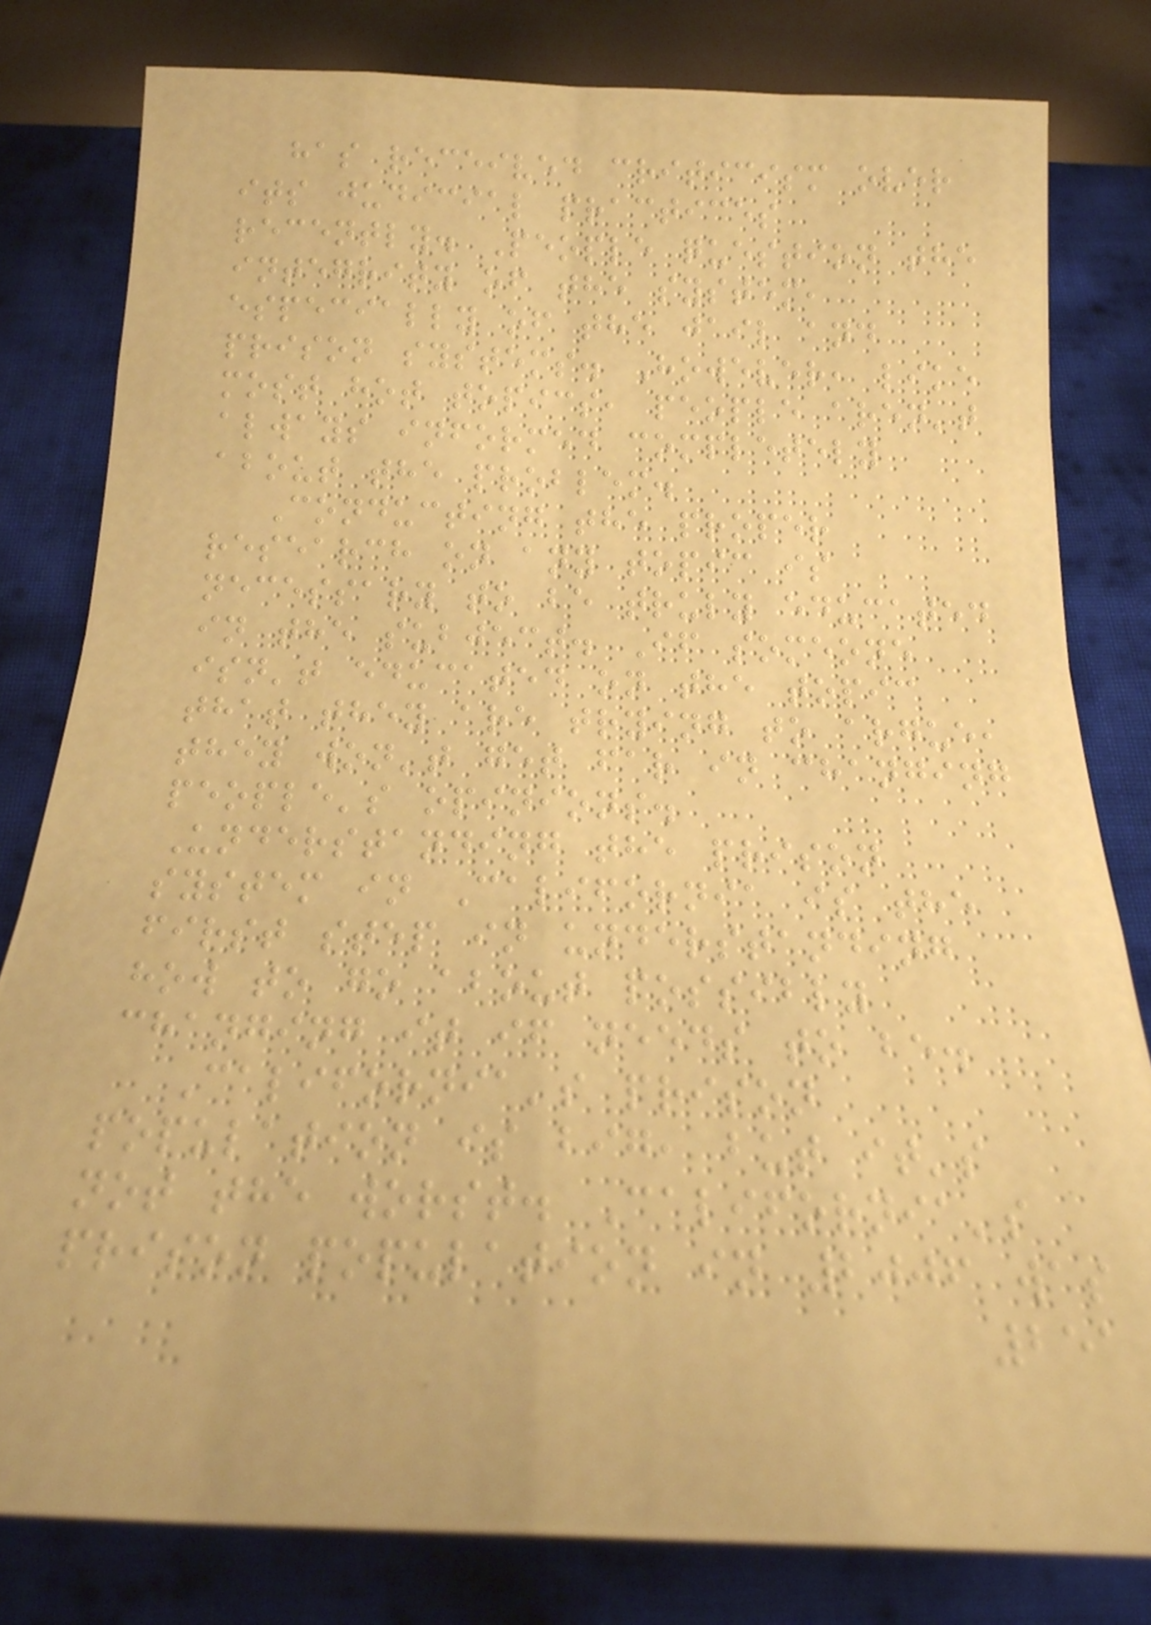has received criticism over
its judicial practices
recently. People question the
integrity of the system,
especially of the jail and
prison systems. However, like
most hot topics, people aren't
always informed completely
about the problem.
Conducting the proper
research on any topic is
necessary to be truly educated
in the subject. If someone
isn't educated on the topic
that they are trying to argue,
they won't get far in changing
people's opinions.
Understanding the prison
system in California is the
first step in understanding
how to go about possibly
changing it if needs to be.
California's prison
population is big, but it's
not the worst. California's
prison population in 2006 was
251
